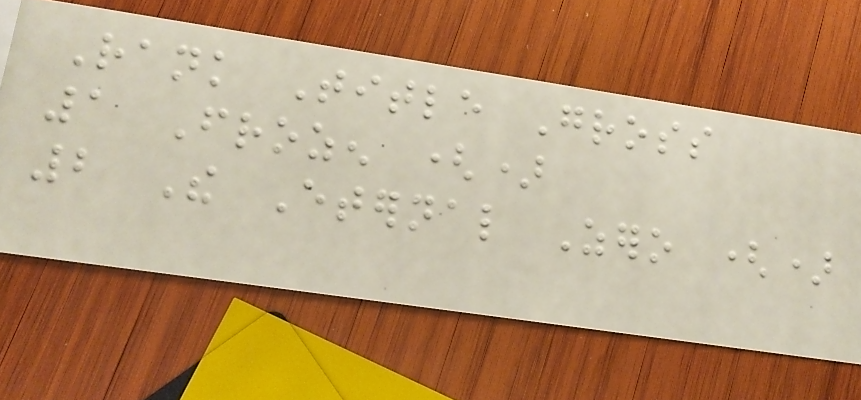Rank Title Gross
1 Frozen ()
2 The Eternal Zero ()
